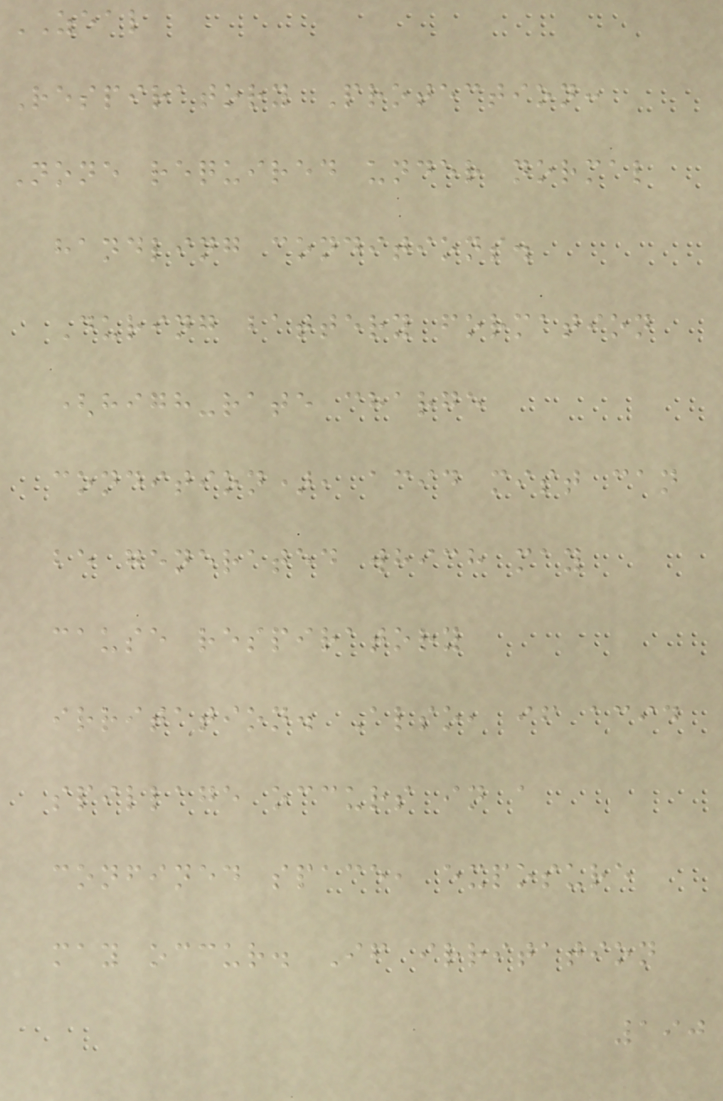ZEAL
Respiratory Protection:
None required under normal
handling conditions.
During battery formation
(high-rate charge
condition), acid mist can
be generated which may
cause respiratory
irritation. Also, if acid
spillage occurs in a
confined space, exposure
may occur. If irritation
190
